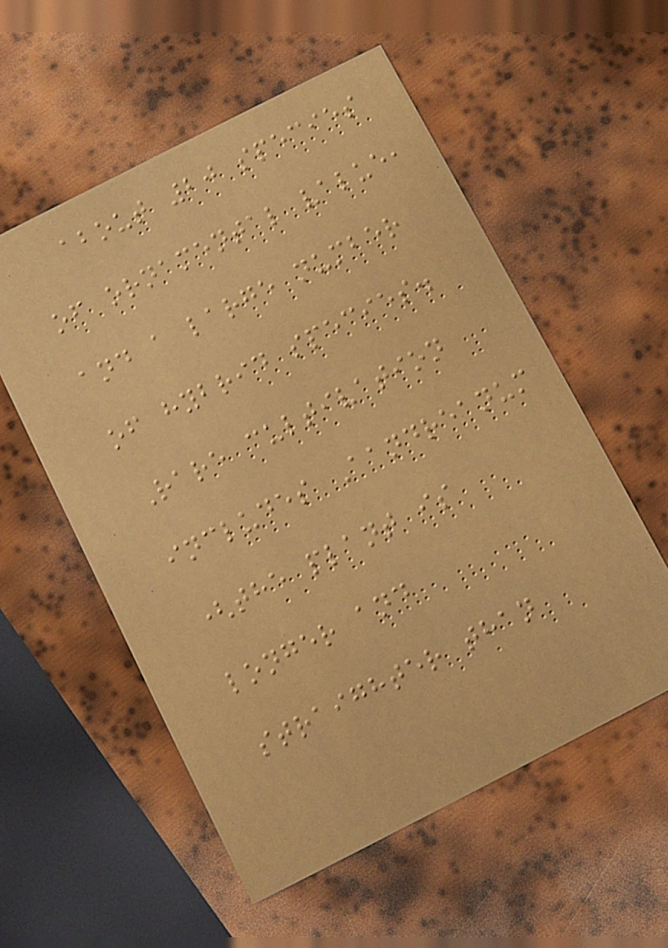about 20 species
of ornamental value,
and a large number
of hybrid species.
Rare cultivation
includes Aandreanum
(the plant is
longer and
straighter than
